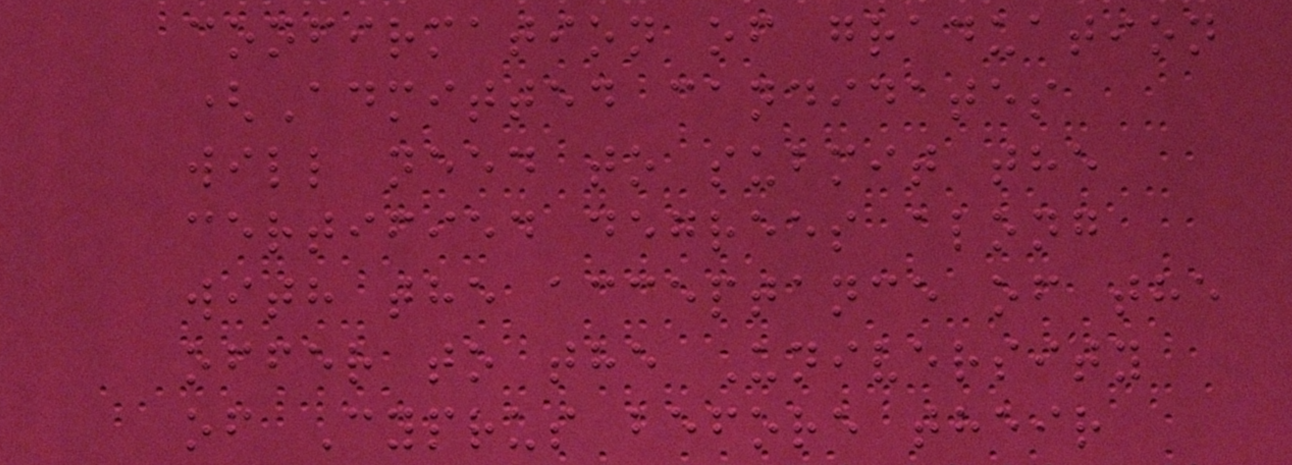confirmation of graduation
(Admitted candidates
will need to submit the
certified degrees along
with the acceptance of the
offer to the University
of Cyprus before their
